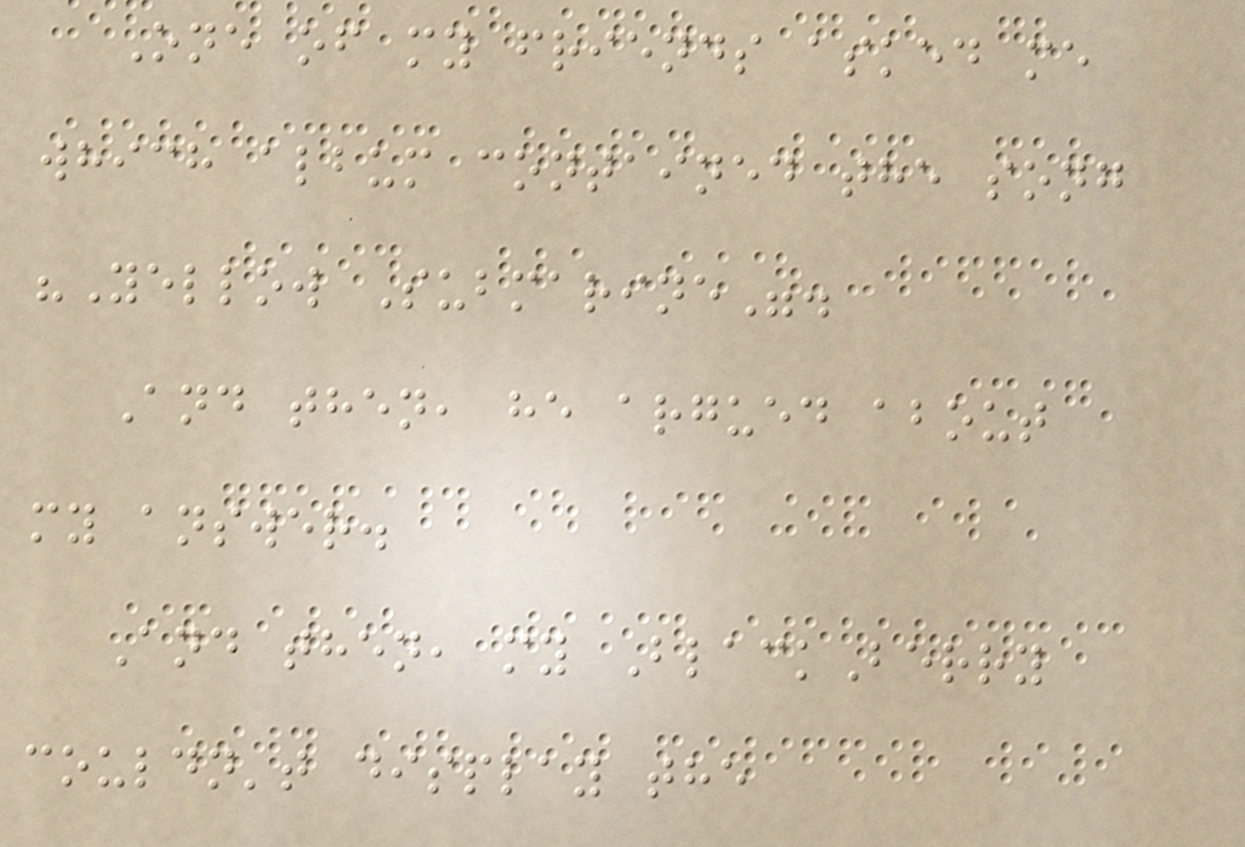One of my friends asked me
which album contained the song
"Yellow Submarine".
And then, he argued about
my answer.
And then, my BlackBerry
couldn't display the
